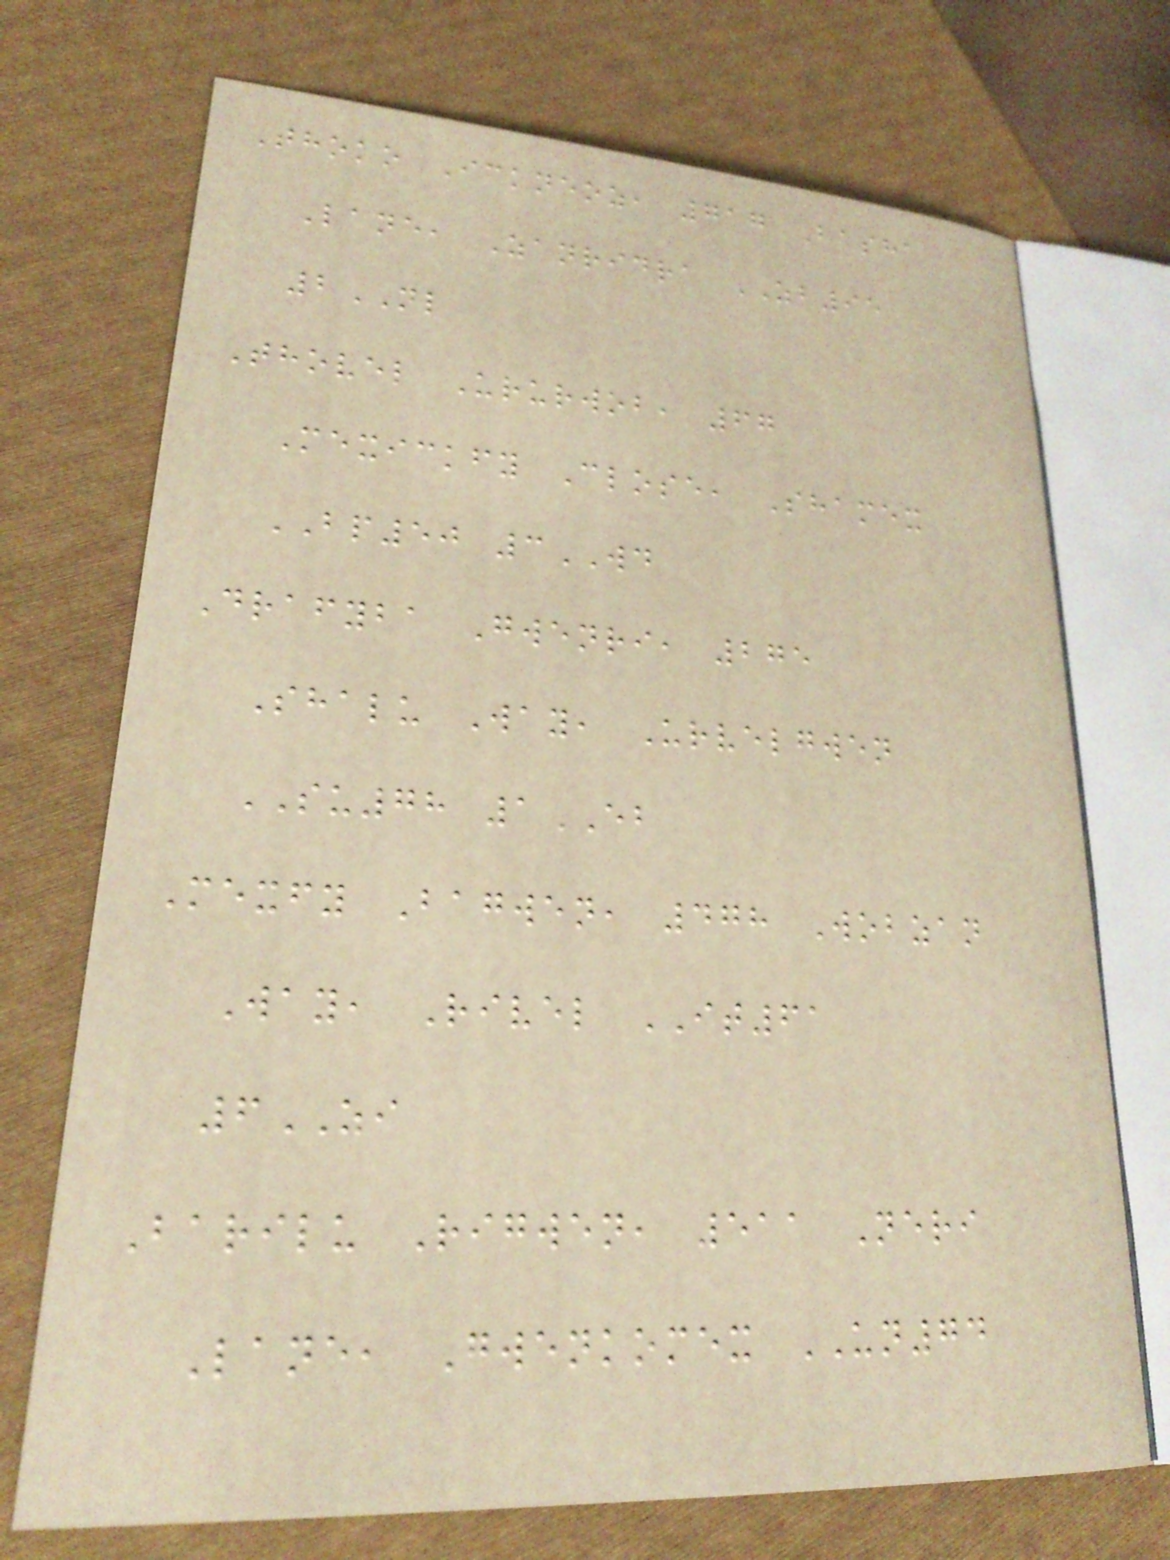Thoko Ickneoz, 717 Basha
Lane, Zanridra ZB95
2NL
Thovel Ururwob, 67
Mexickfy Close, Shamex
BP50 3WD
Drafyba Gwenri, 275
Shalu Way, Urvelgwen
SU78 1EB
Mexfy Bagwen, 478 Wobzan
Way, Rivel IT61
6ZI
Barilu Rigwen, 511 Neri
Lane, Gwenkomex UN74
